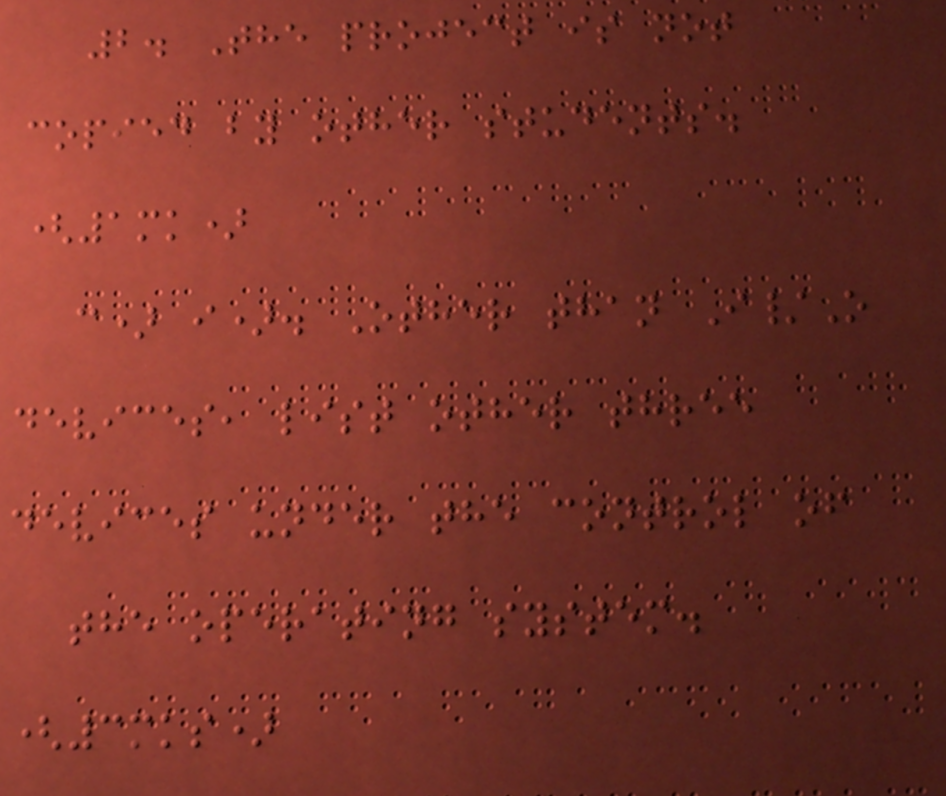2. The project is not
copied by other students.
(1mk)
c) i). Other than I/O
devices, list other three
devices under the control of
the operating system.
(3mks)
